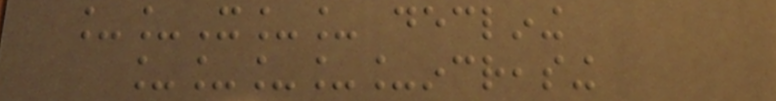__X__ declining
_____increasing
